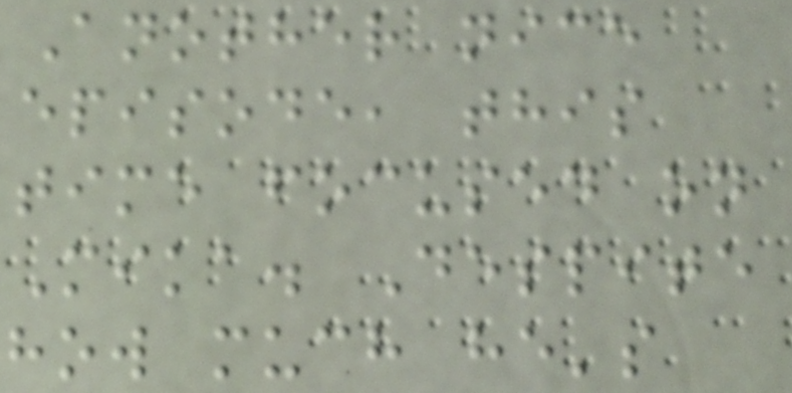Another nice
episode, this
time focused on
Mika. Despite
how much he's
